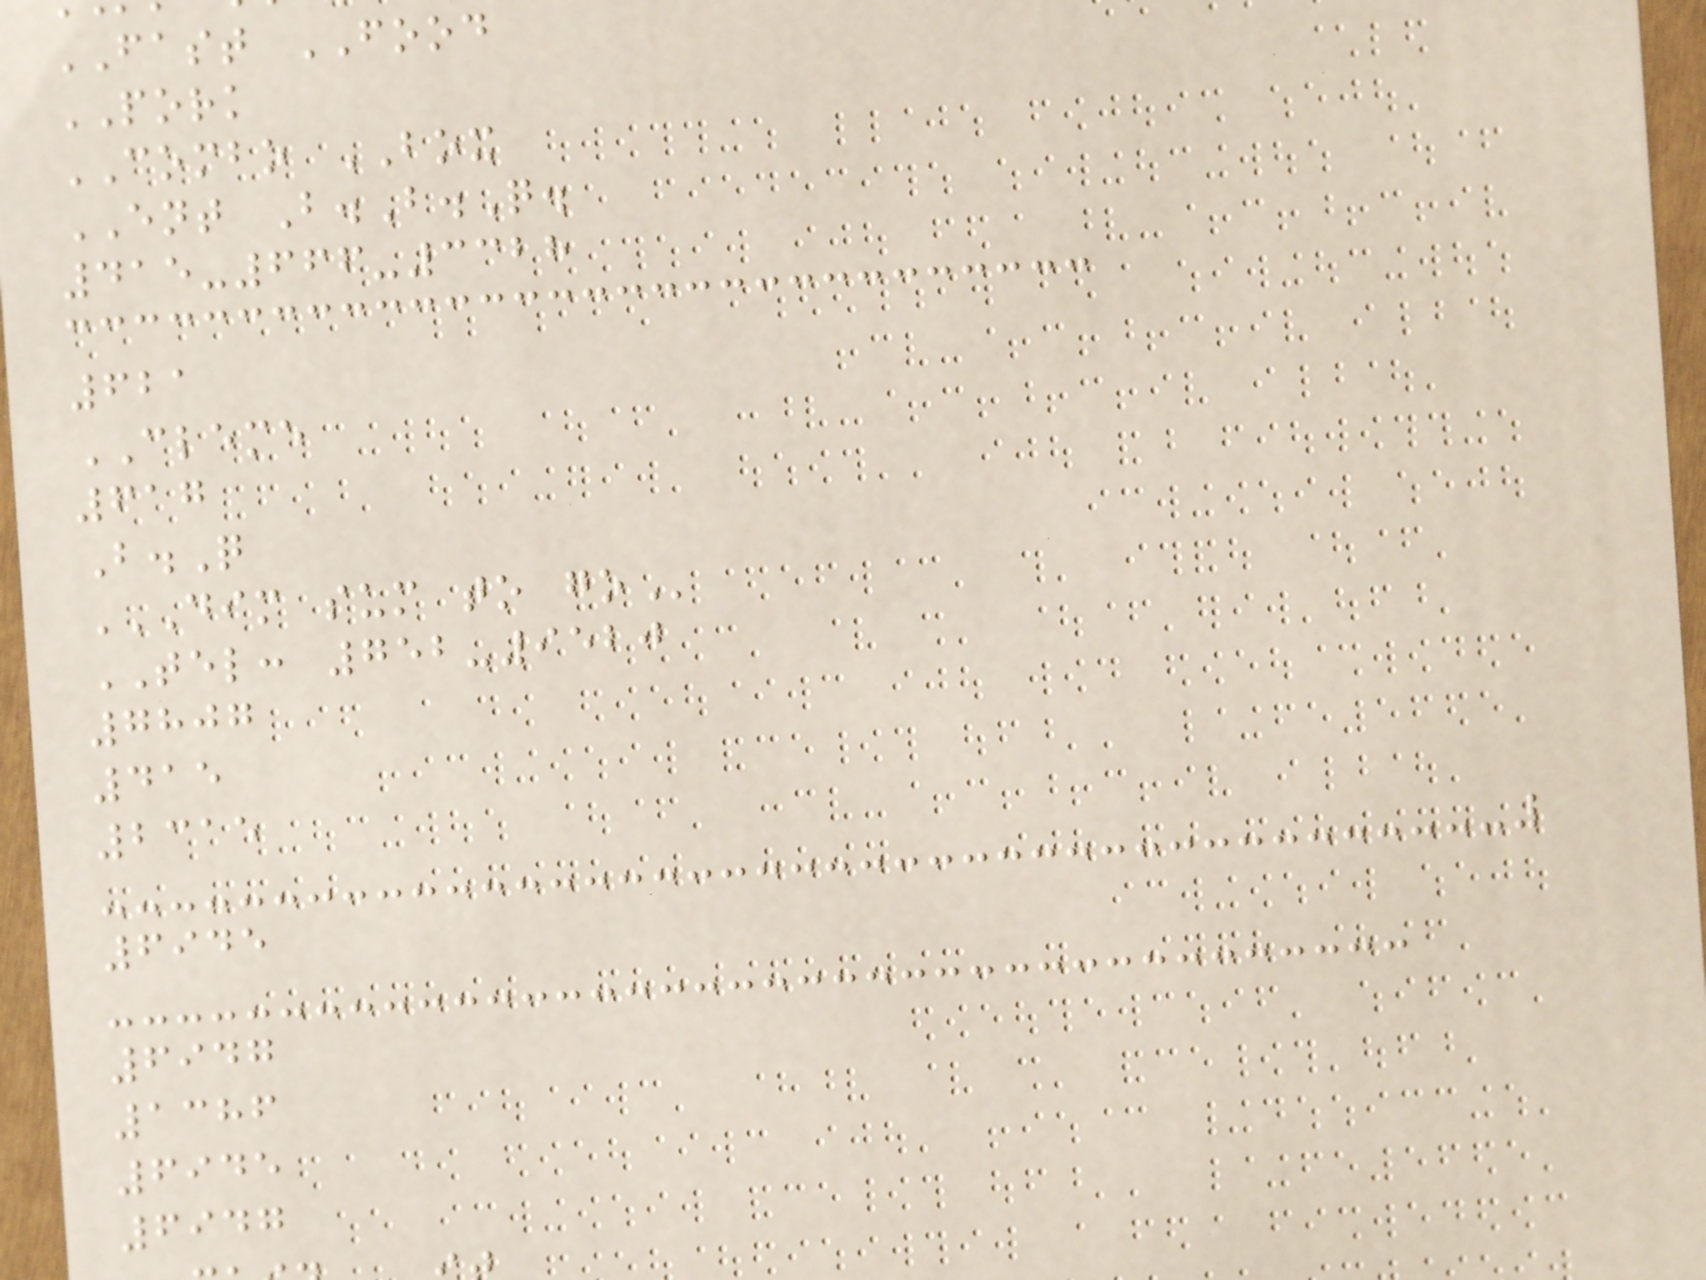FAST FOOD
PORK
COMBO BOX
ENT B.B.Q.
415-666-3328
621
CLEME
617
B.Q
DIM SUM TO GO
TEL: 752-9520
7807
415
2315
6945
6947
1386
6945
6947
